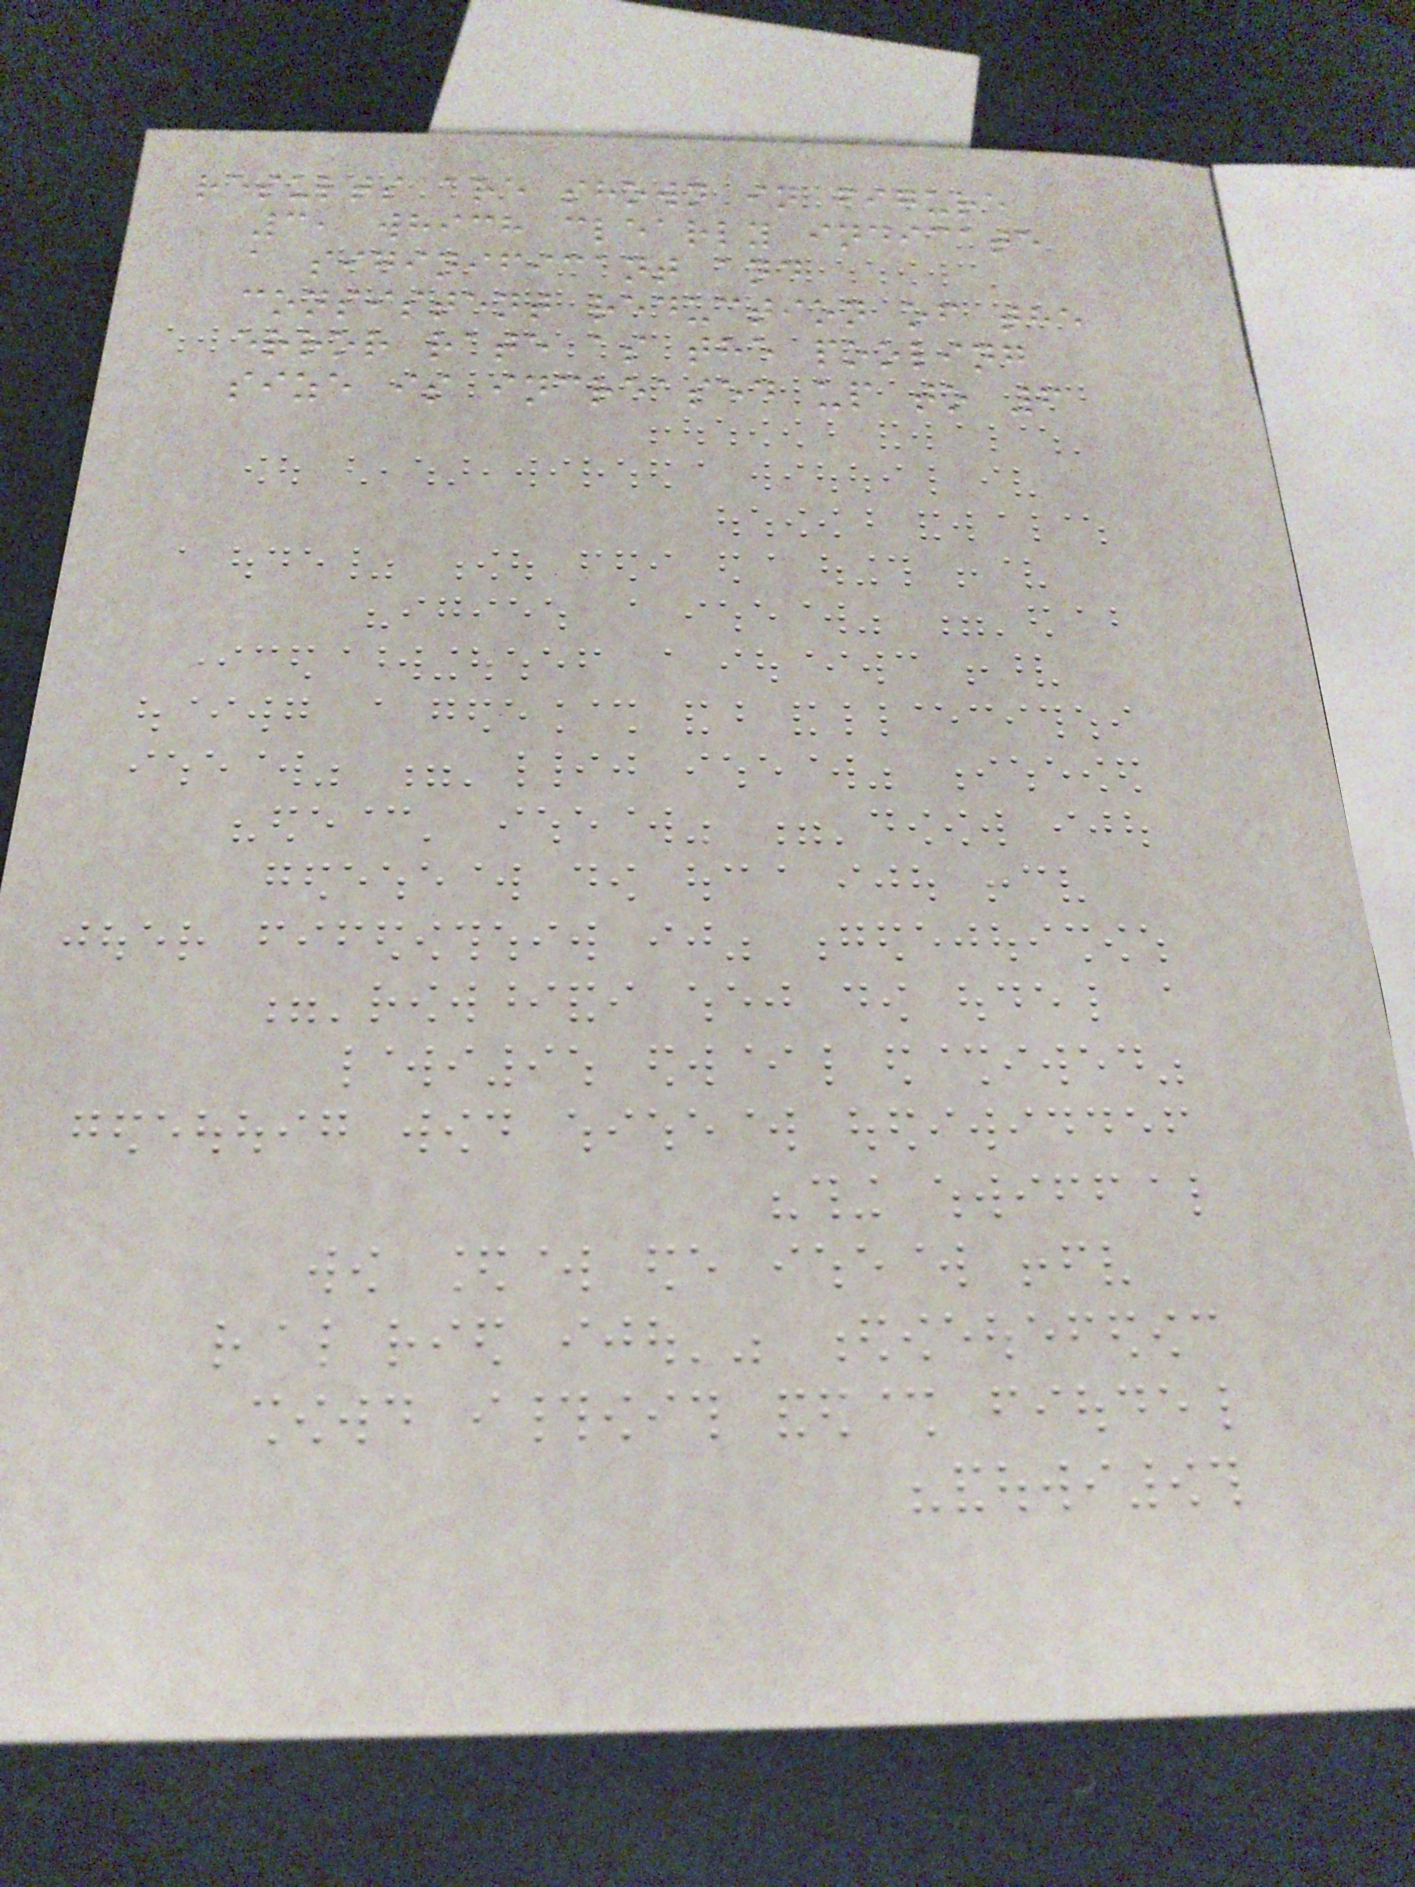results are shown in figure
3, which clearly indicate
a siginificant and
consistent reduction of the
error rate as the pooling
size is increased up to 6
